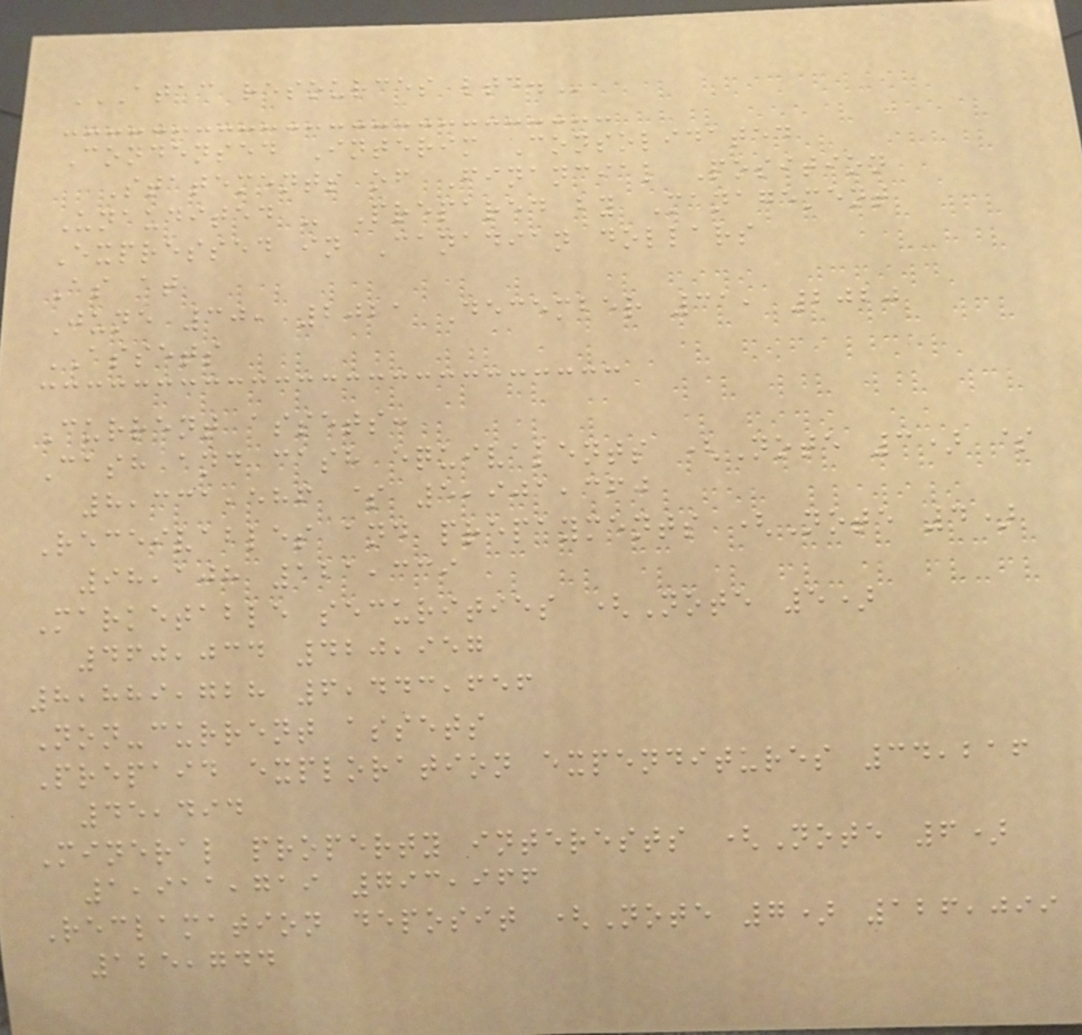ATAC RESOURCES LTD.
Condensed Interim Consolidated
Statements of Financial Position
Unaudited - Prepared by Management
Expressed in Canadian dollars
As at
June 30, 2021 December 31, 2020
ASSETS
Current assets:
Cash and cash equivalents (Note 3) $
8,331,586 $ 5,901,360
Receivables and prepayments (Note 4)
98,108 121,339
Marketable securities (Note 5)
460,034 420,957
8,889,728 6,443,656
Non-current assets
Prepaid exploration expenditures 34,216
45,494
Mineral property interests (Note 6)
1,911,719 793,966
Reclamation deposit (Note 7) 126,099
125,744
